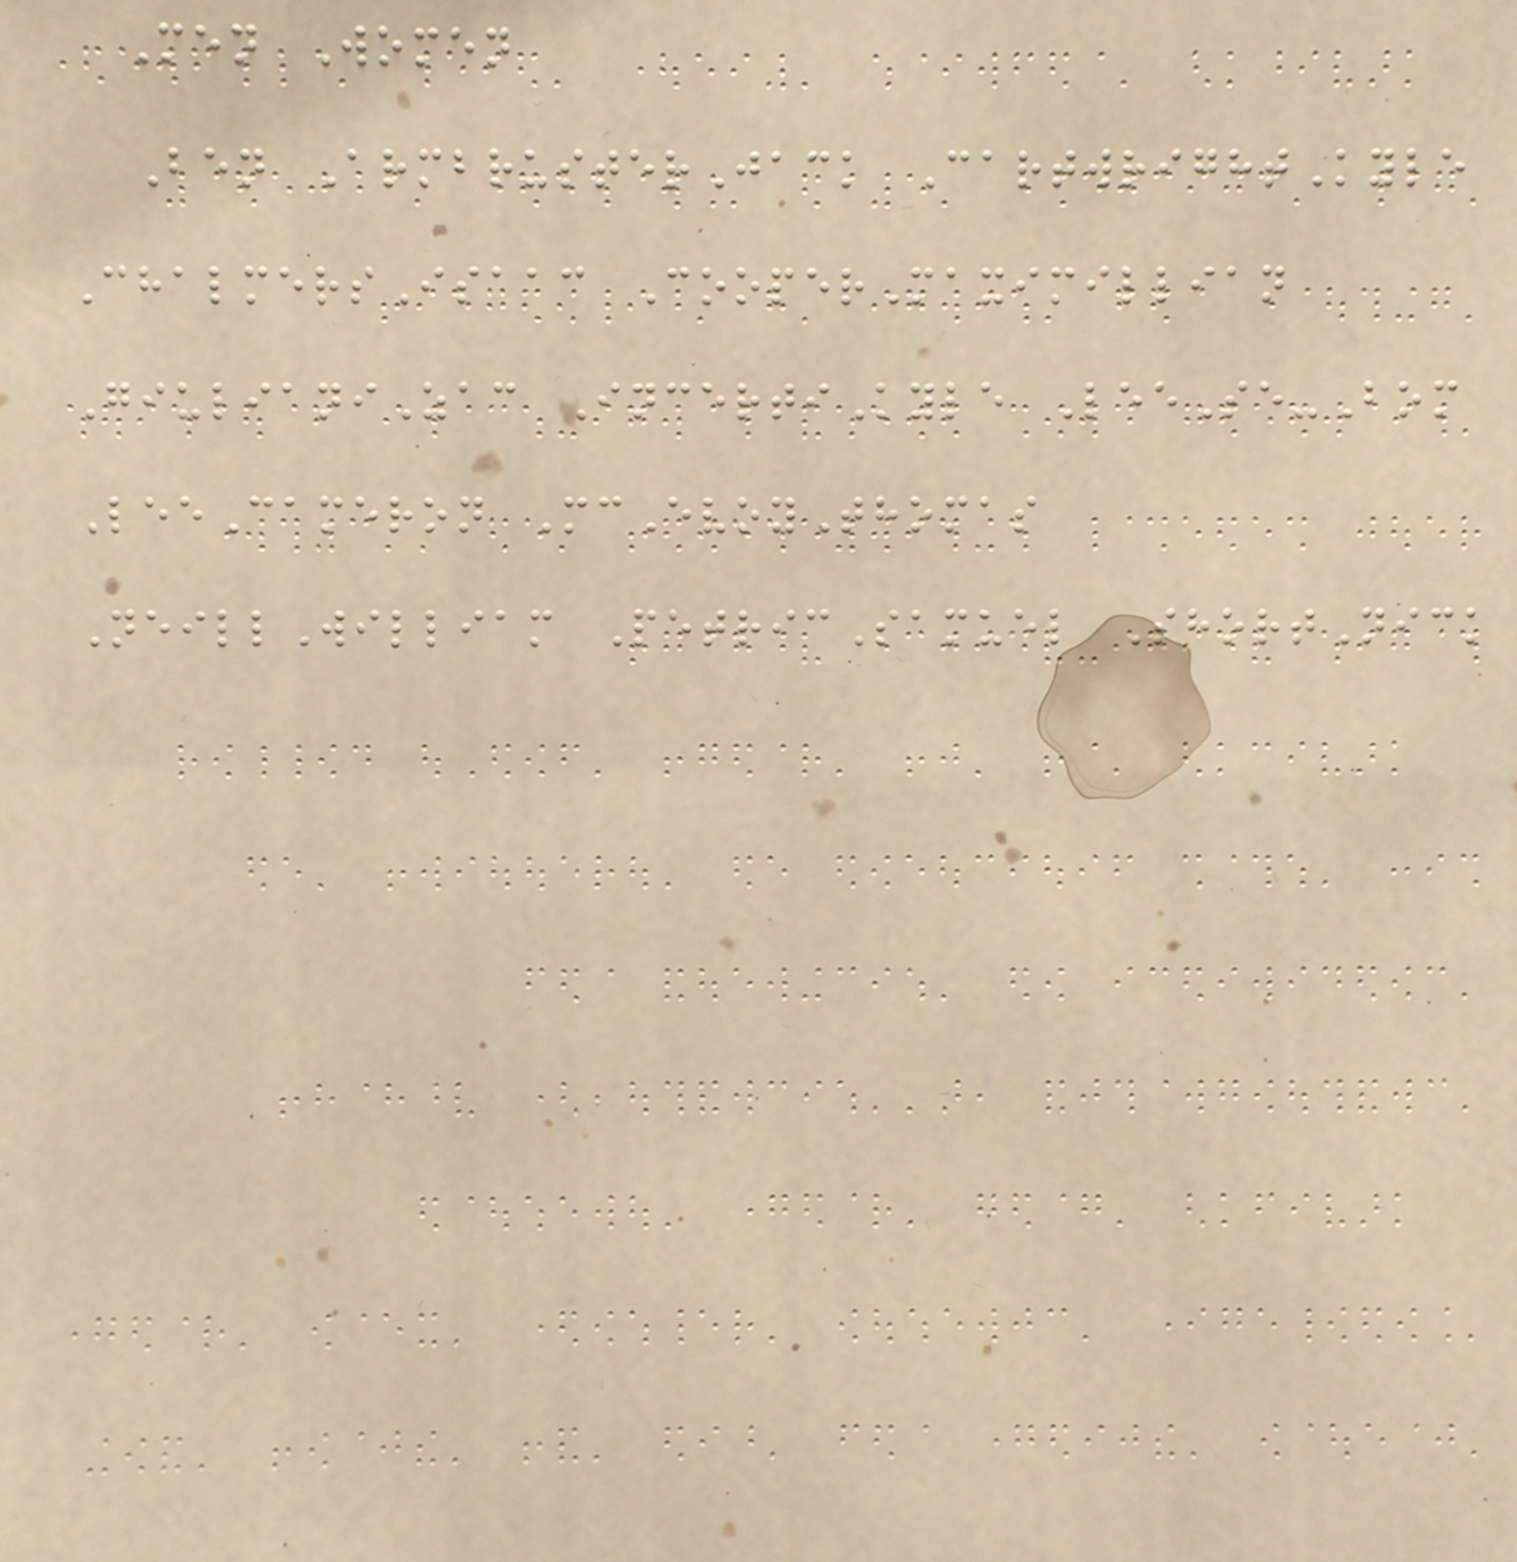Men Women
Ben ArmbrusterJack CartwrightKyle
ChalmersIsaac CooperMaximillian
GiulianiZac IncertiKyle LeeSe-Bom
LeeCameron McEvoyThomas
NeillWilliam PetricSamuel ShortNick
